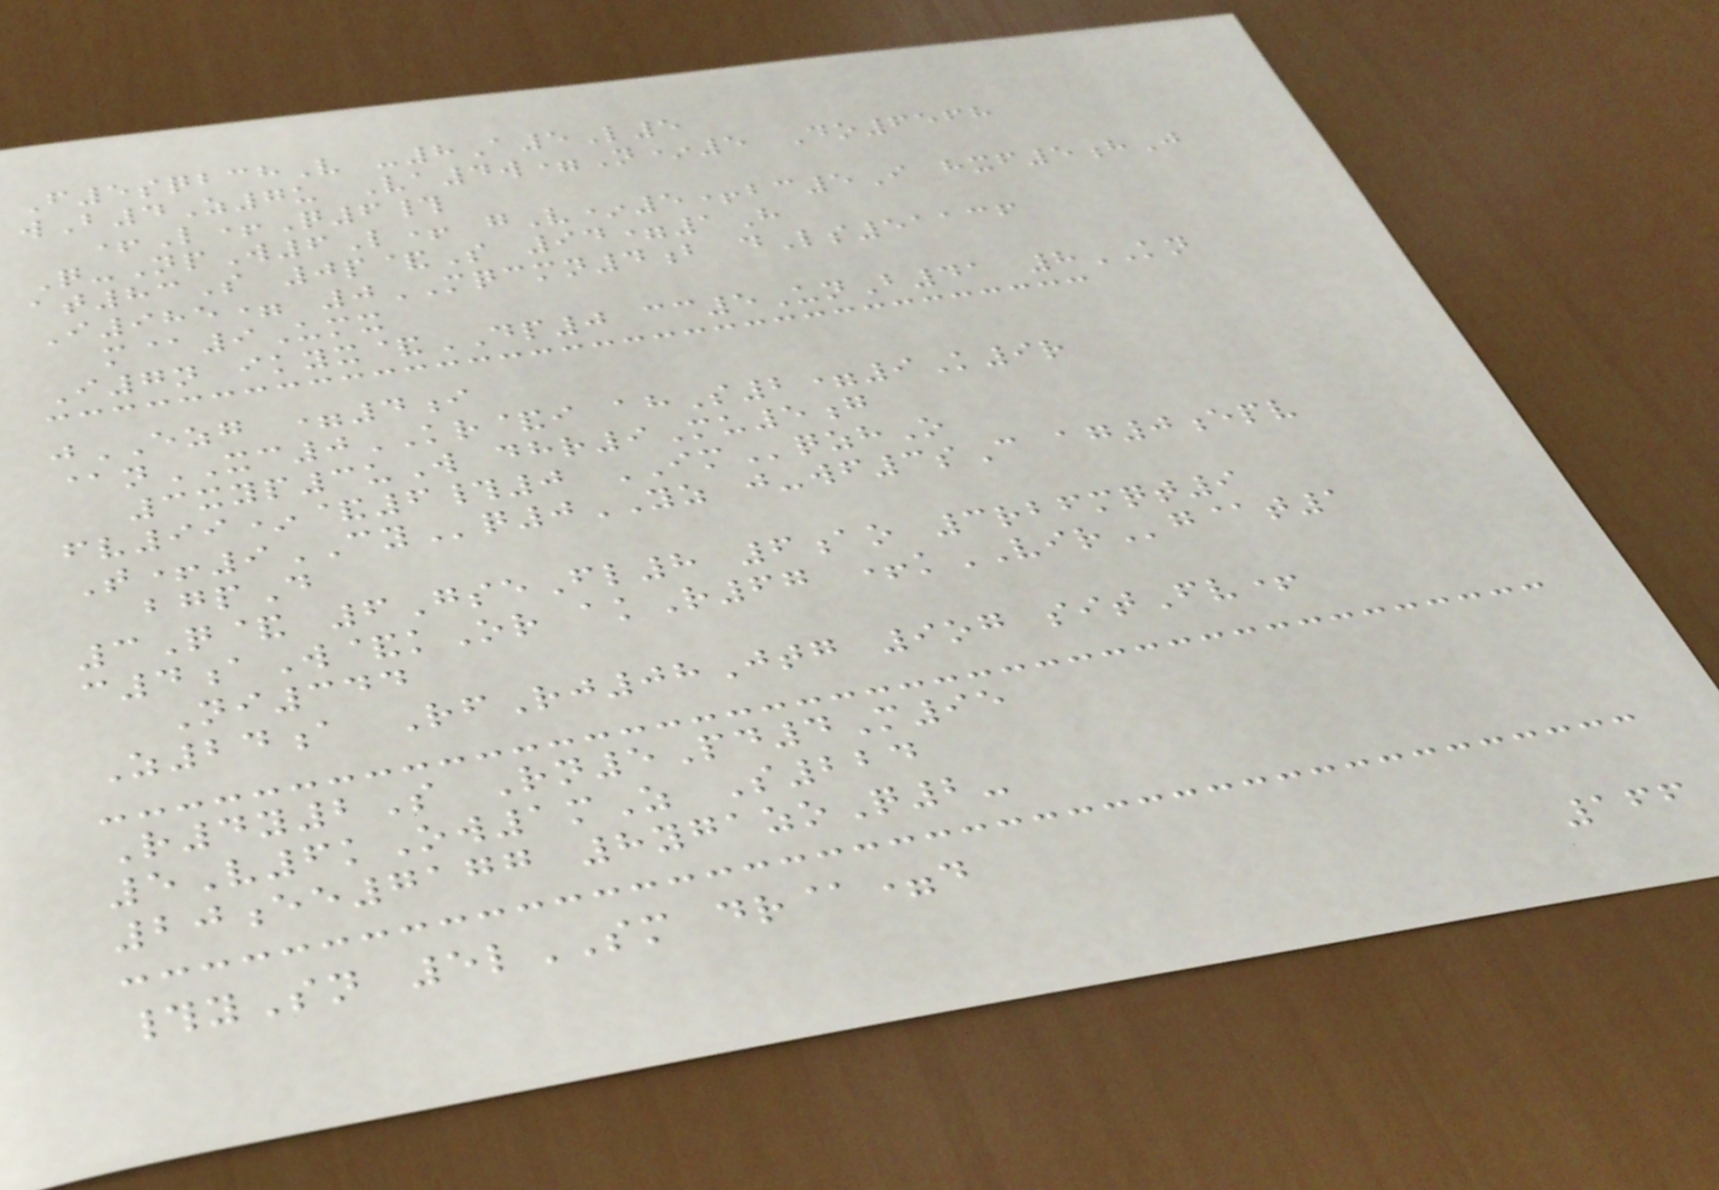F5sqbchV -8A5L5
wB4Z7u Va4w=N*5 Do6568
+L+Q6#
Q-NpW6L+ gV*5+bc5I hxf5hJ
at83S 0p&S 94=1H
I985= 0MQCMN4b dLs51136
m@9Umx
I7n ikyx&DP0 cc5UnB41 8KN
jEZG =4i
@nXC0KR&i ahS2=9K9r
3xyp3uW dhr9Mu5g
fv99*&6#0 IMqzhO
T+9CYq0YZ j-wf3sC ag0epv
bgpD
3Q& 6GseFl8 6ao 3rbfmqt9
c4aW&kOr akR67 +kVIRg@t1
Ni344
Z24a RfRj08Jtg 9og sitFv+
R4y2S Rn5Pd4M95
5V6kOw1mZ S224
20ee7177 8ygazoQ2-
#ySn 5lSM dr@=d
166
